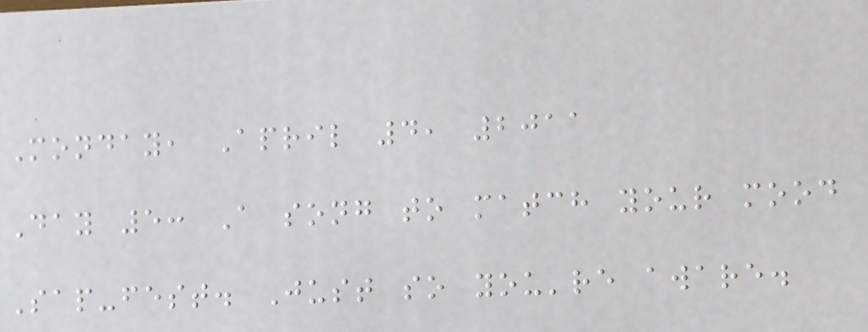Monday, April 4, 2011
Day 5: A song to match your mood
Sap-fest. Just so you're aware.
